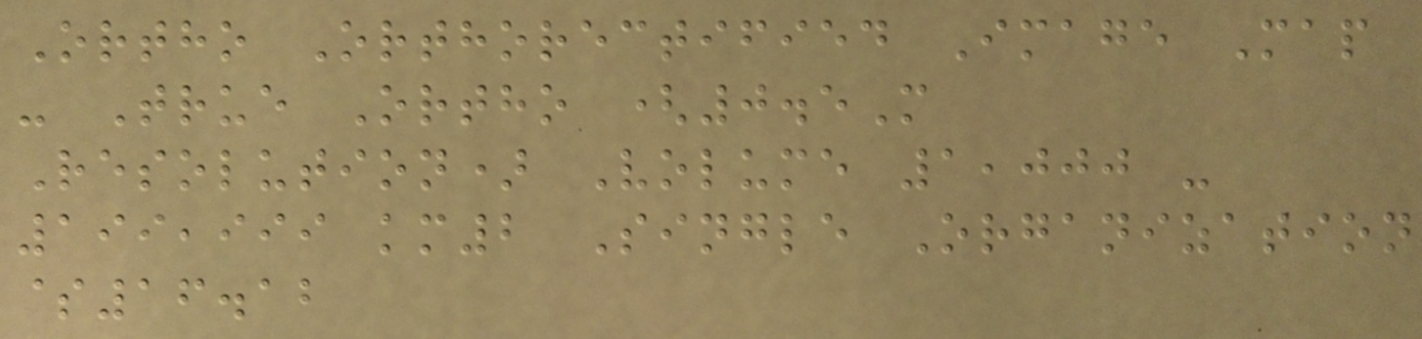Ortho Orthorectified Image Map
- True Ortho (0.5M
Resolution) Volume 1,000 -
199,999 km2 Single Organization
$16.12
